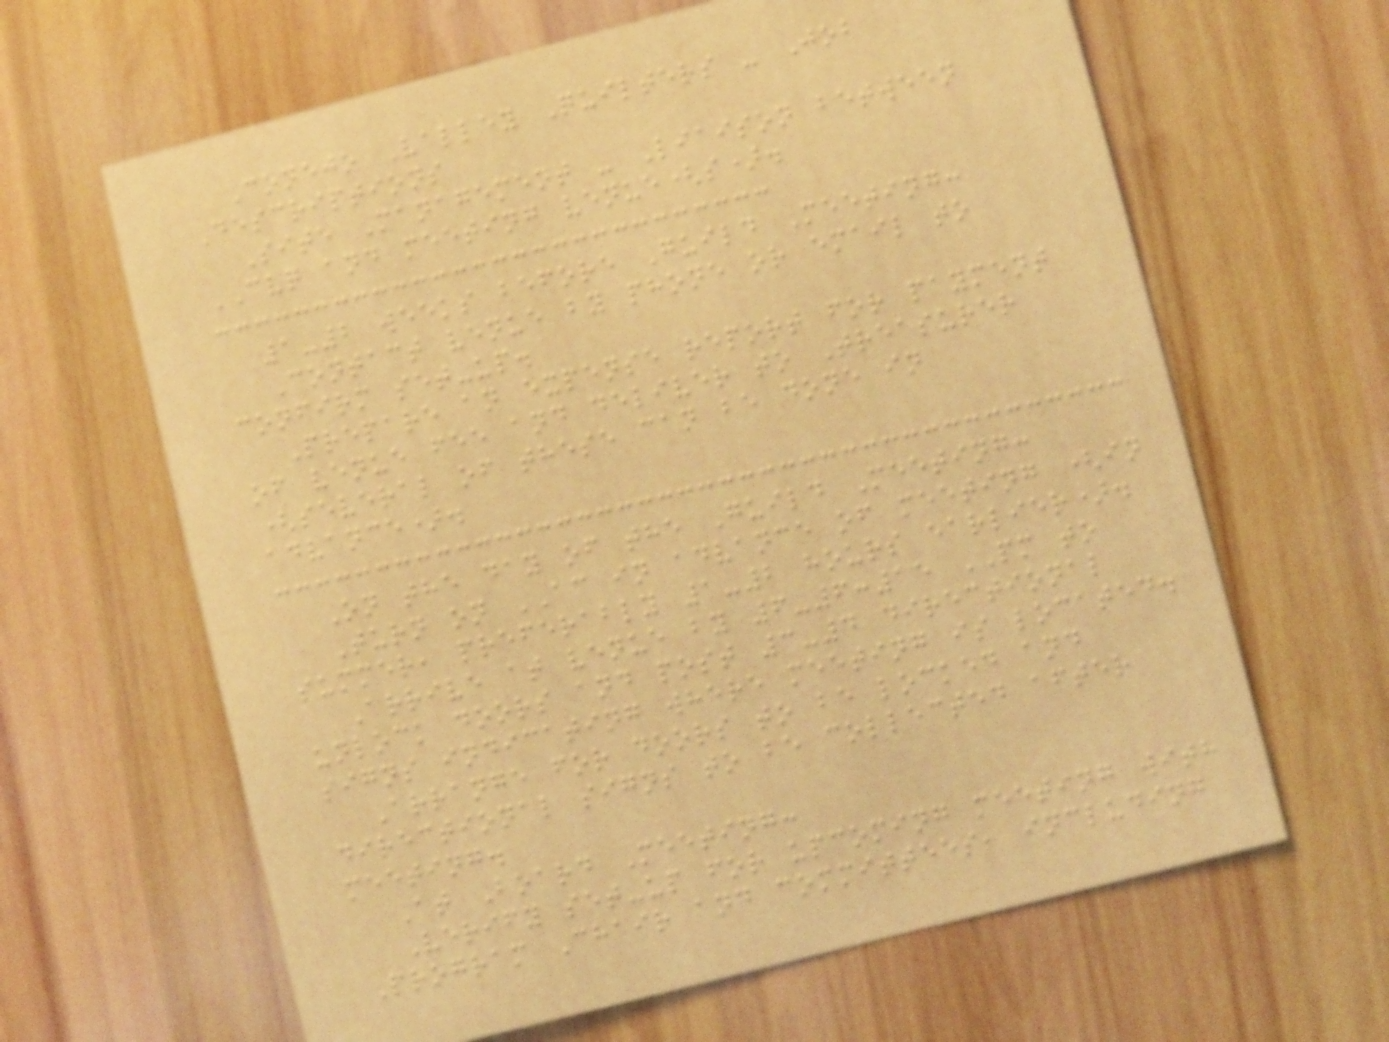Conejo Valley Quilters - Job
Descriptions
Site Management - Liaison between
CVQ and meeting venue(s).
1-2 weeks before Guild Meeting:
Contact venue by phone or email to
confirm set-up.
Prepare an expense report for payment
of venue fee and deliver to Treasurer
(several of these can be done in
advance).
On the day of the Guild Meeting:
Turn on AC in advance of meeting (in
summer, preferably 1-2 hours earlier).
Arrive at venue by 6-6:15 PM to
unlock doors and post 3-4 directional
signs indicating where meeting is located.
Arrange for doors to be locked and
directional signs to be collected after
meeting.
At Board Meeting:
Verify set-up for upcoming meeting with
Program Chair and committees, including
